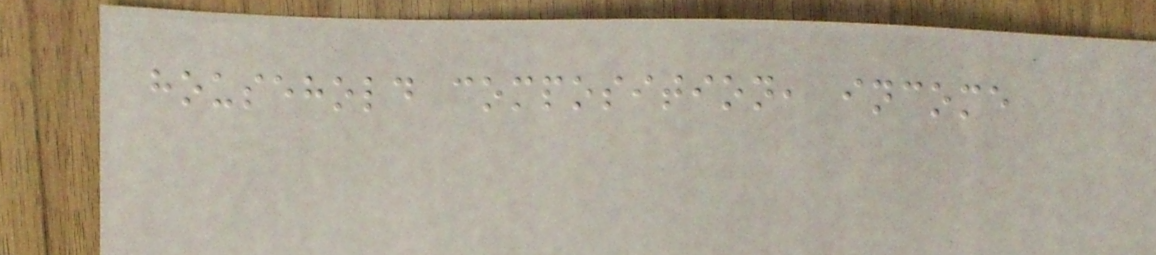household composition, income
